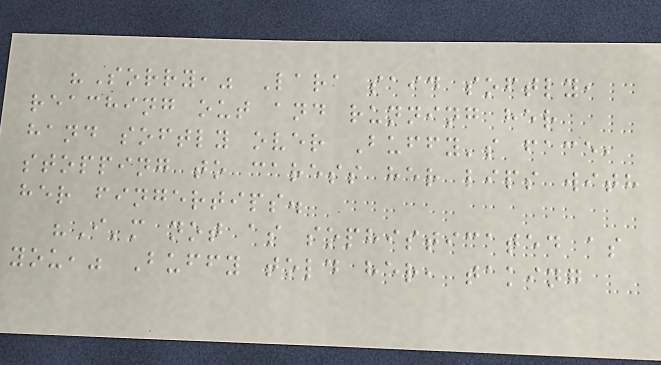"Sorry," Lara said softly,
reaching out and running her
hand softly over Buffy's face,
stopping to caress her lips with
her fingertips.
"I'm not as sophisticated as
you," Buffy told her, taking
